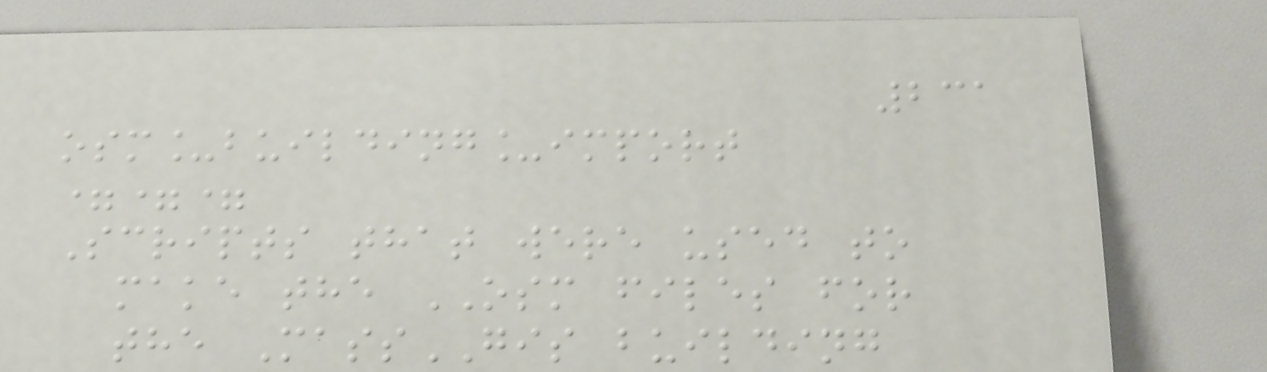231
osm_building_import
===
Scripts that were used to
make the OSM files for
the MassGIS building
